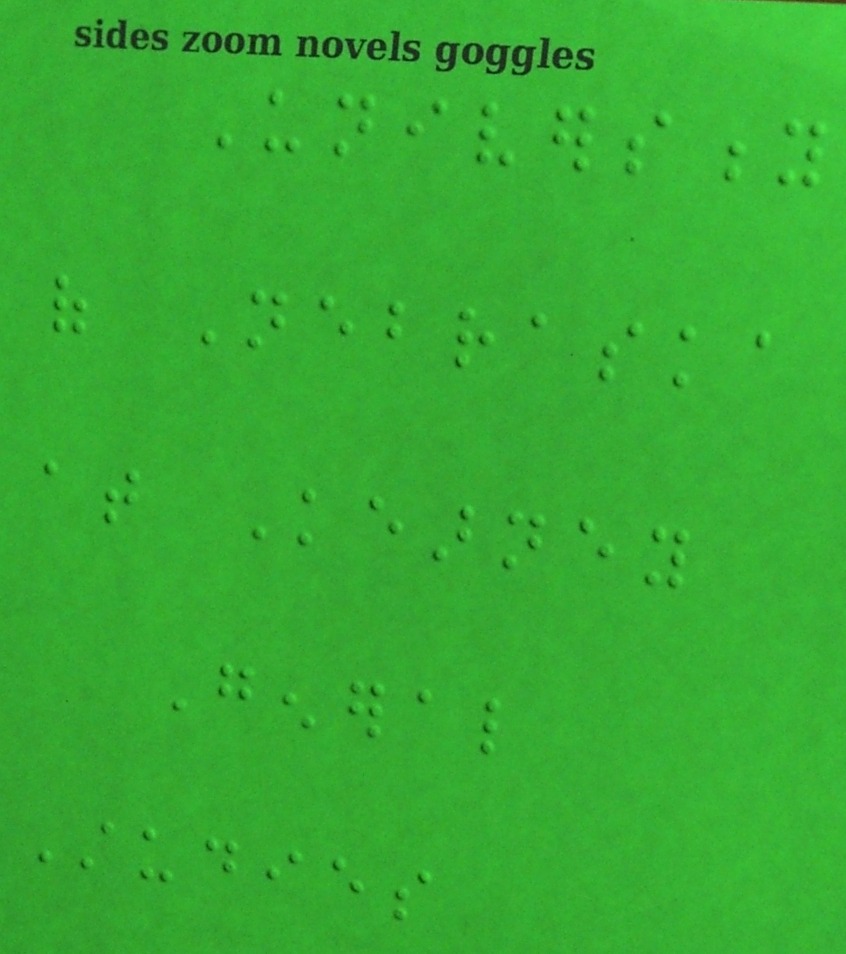University
of Nebraska
at Kearney
General
Studies
